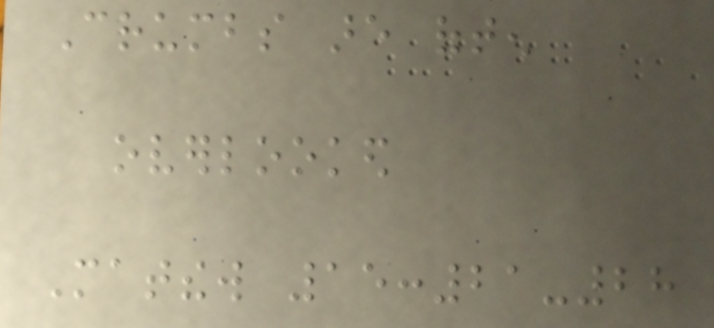Crumbs are often
overlooked
Matthew 15:21-28
